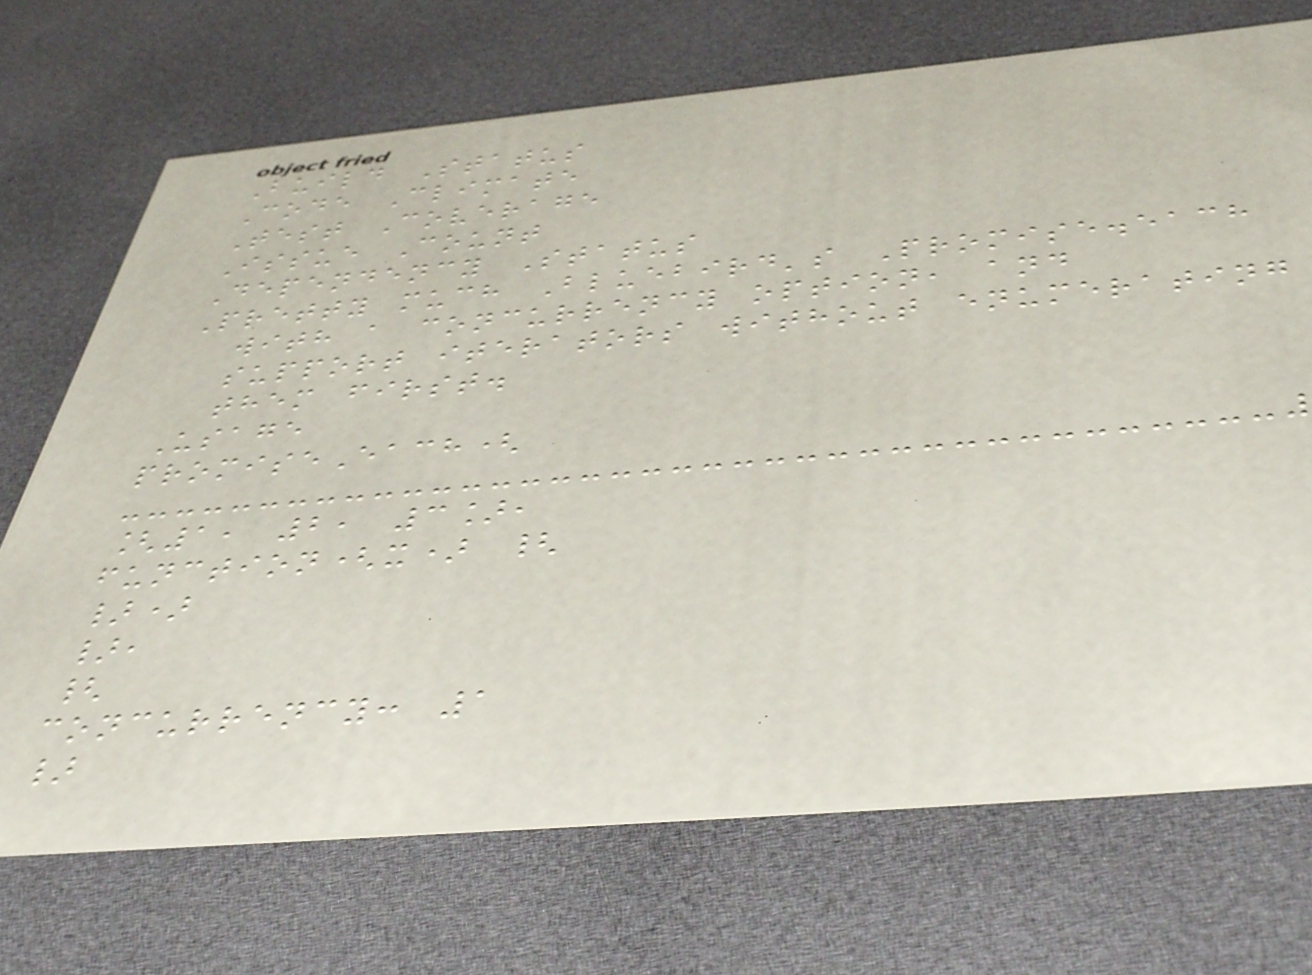Build Status
Code Climate
Test Coverage
Issue Count
Dependency Status
Pretty much Bluebird's Promise.each
with a concurrency option, and
support iterators without enumerating
them first.
Usage
promiseEach(
[1, 2, 3],
function(x) {
})
},
{
concurrency: 1
}
